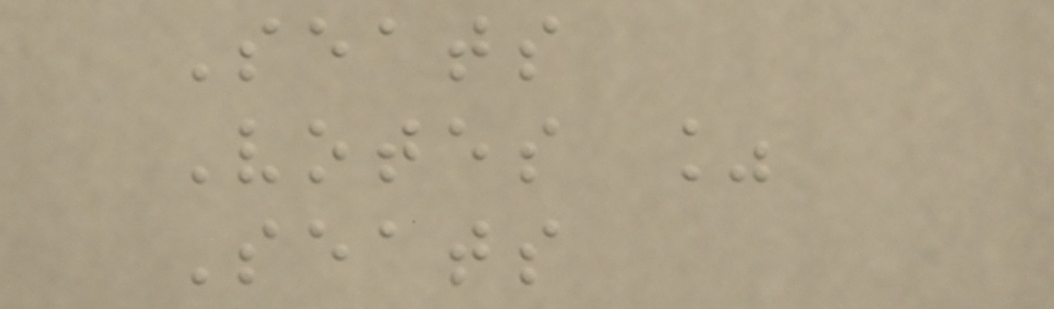Seats
Votes %
Seats
